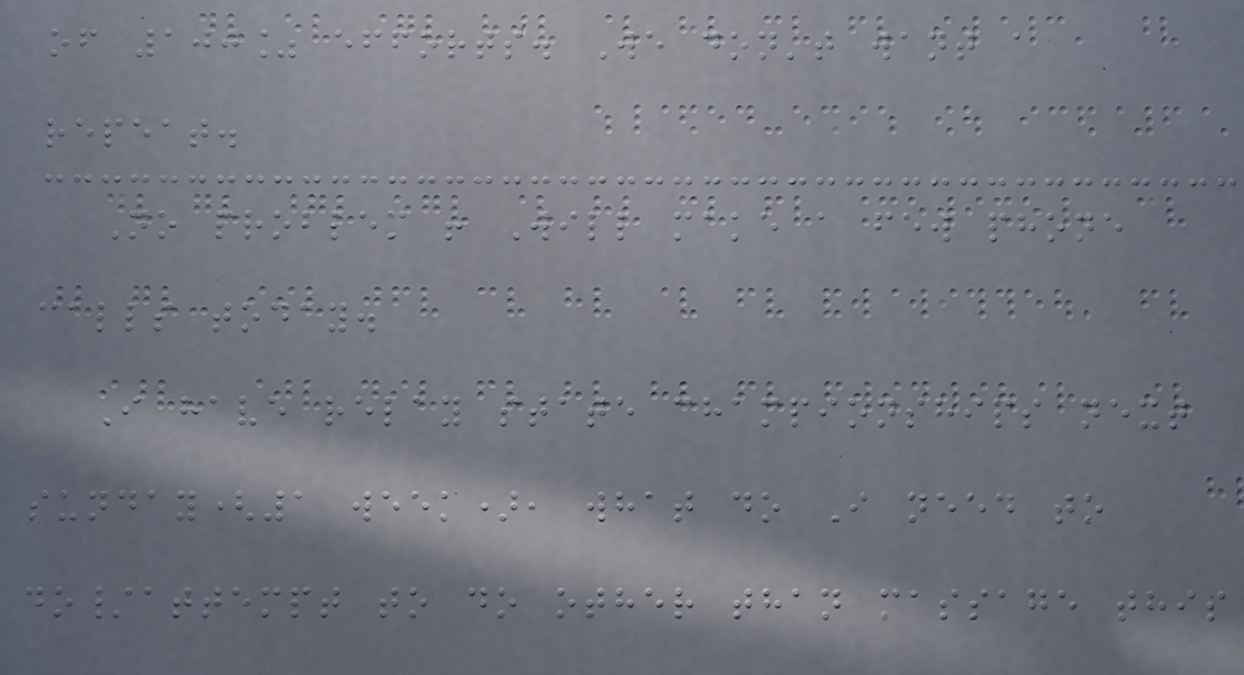of 100% efforts. We don't want a
repeat.
No problem ! Will make a few phone
calls today.
I have relay state championships next
sunday(1 week), what do I need to
do/attempt to do other than massage this
